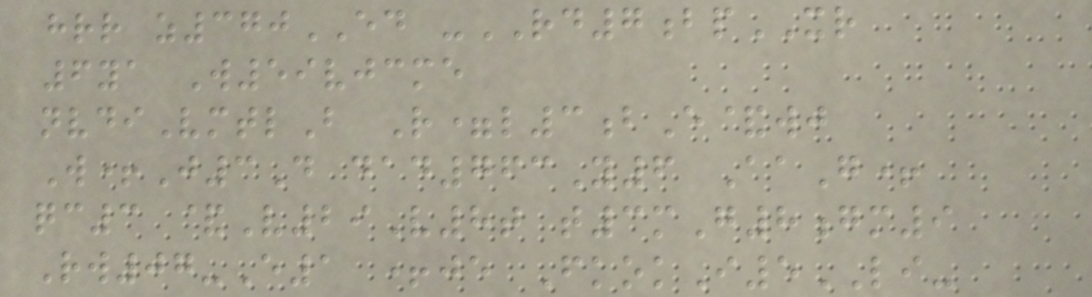hrr z370ED -RD7bpXR
6ya W59vjcme
nvdiVmtlB R=l3bE&wj
W+J3D dad763Y6 AaG+
qc3 &V29V8t t3mG8gm9
Rw07-E1 +je FkokI5LI-
